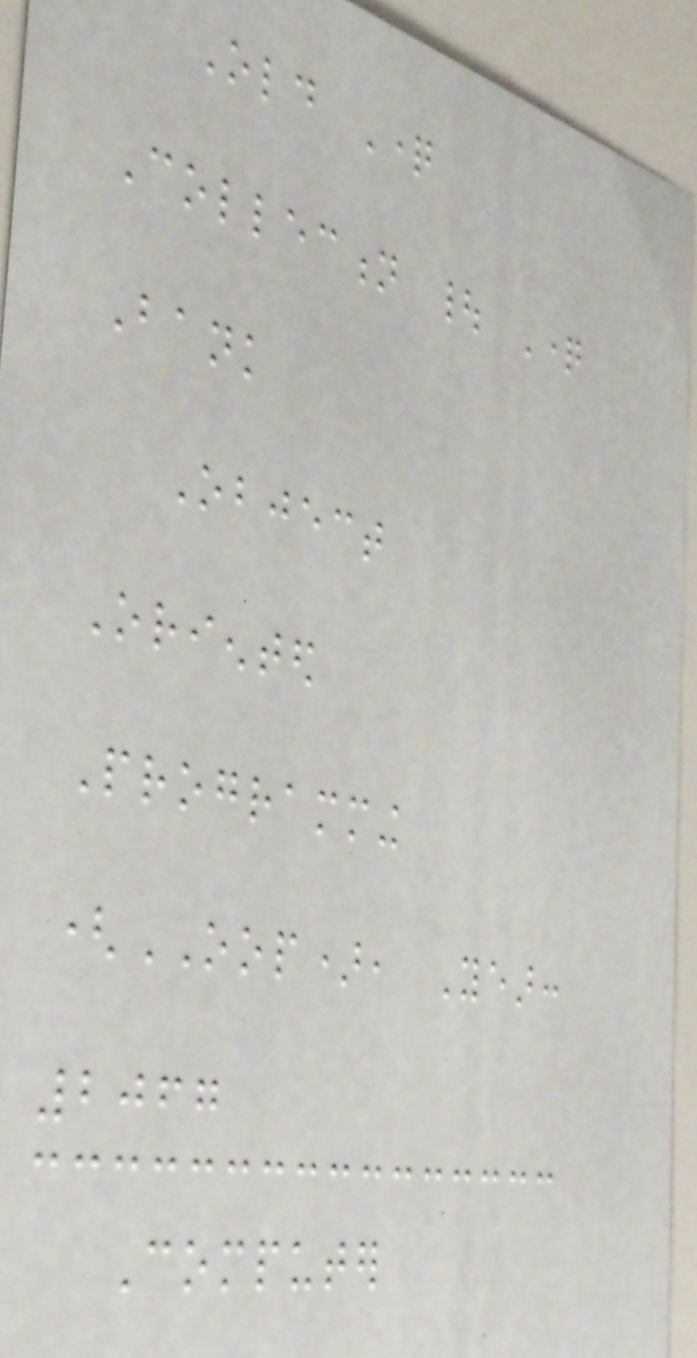Old Question
Collection | Question
Bank
Object
Oriented
Programming
(OOP), Year:
2067
Computer
